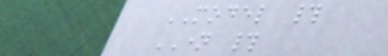MODEL #
NAME #
